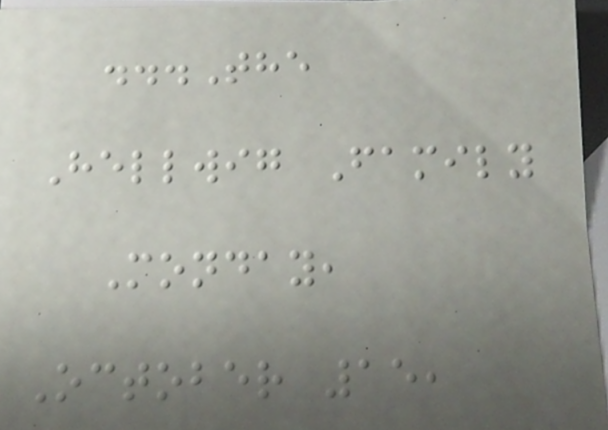...The
Hellwig Family
Monday,
October 15,
